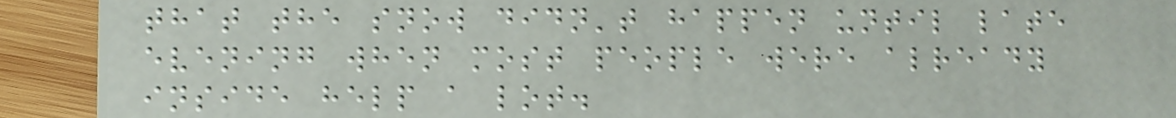that the snow didn't happen until late
evening when most people were already
inside help a lot.
